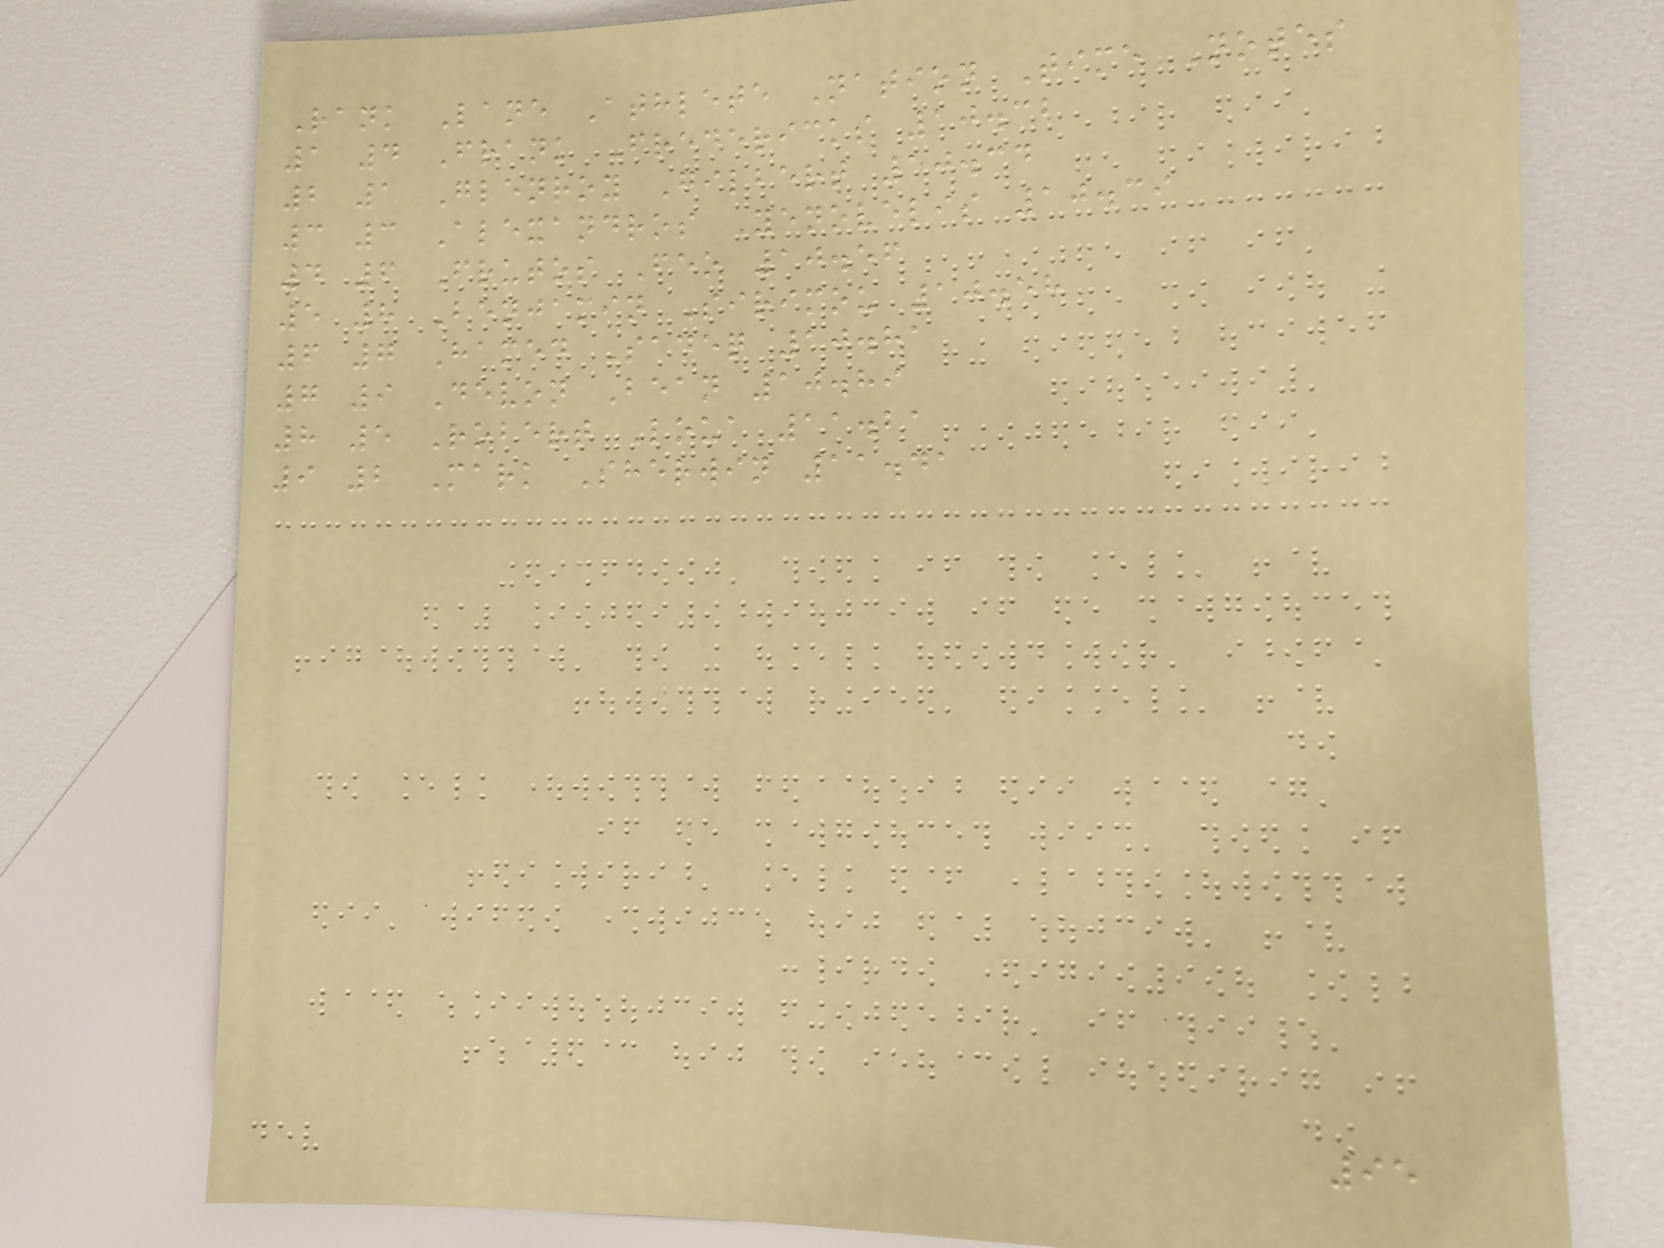Rank Lane Athlete Nation Time Notes
1 4 Frank Fredericks 10.32
2 1 Glenroy Gilbert 10.34
3 3 Alexandros Yenovelis 10.39
4 6 Frutos Feo 10.56
5 8 Benjamin Sirimou 10.58
6 7 Hamed Sadeq 10.81
7 9 Devon Bean 10.89
8 5 Robert Loua 11.21
9 2 Mark Sherwin 11.41
95
